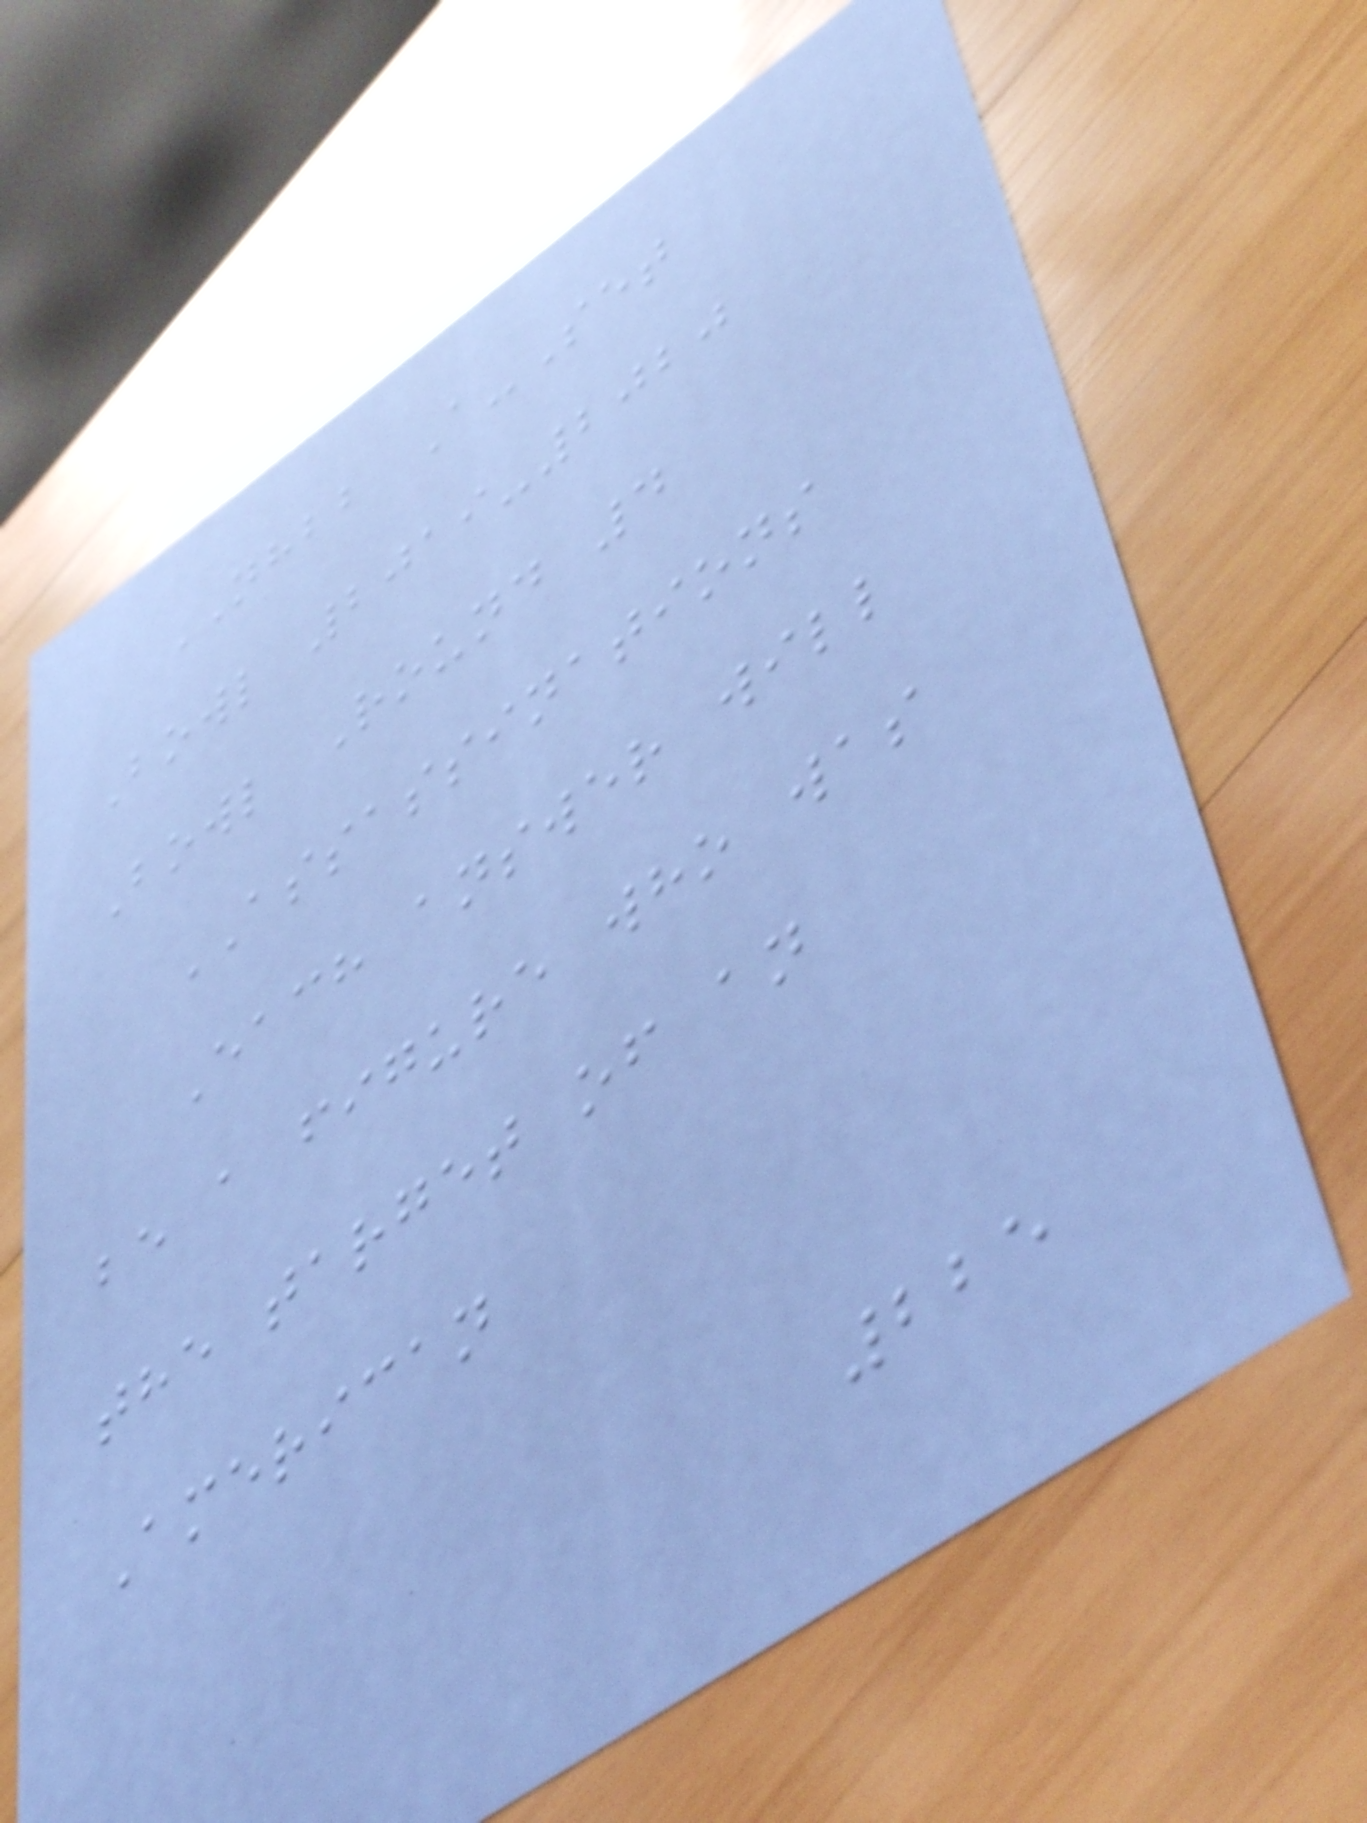NHBB A-Set
Bowl 2019-2020
Bowl Round 4
ASSASSINATIONS
Each answer will
be a figure who was
the target of an
American
225
